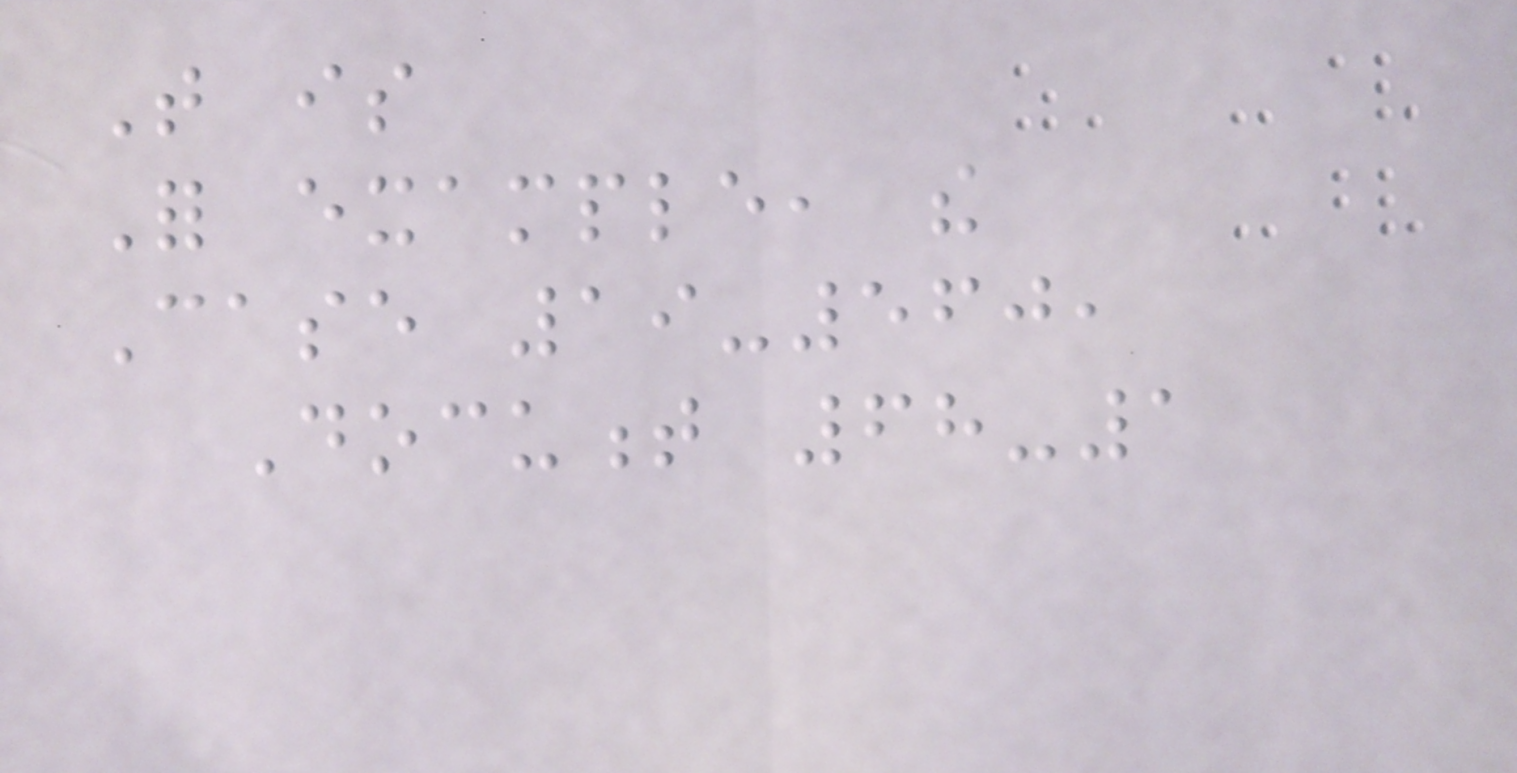That is
For example, the
Case 19-560,
Document 68-1
